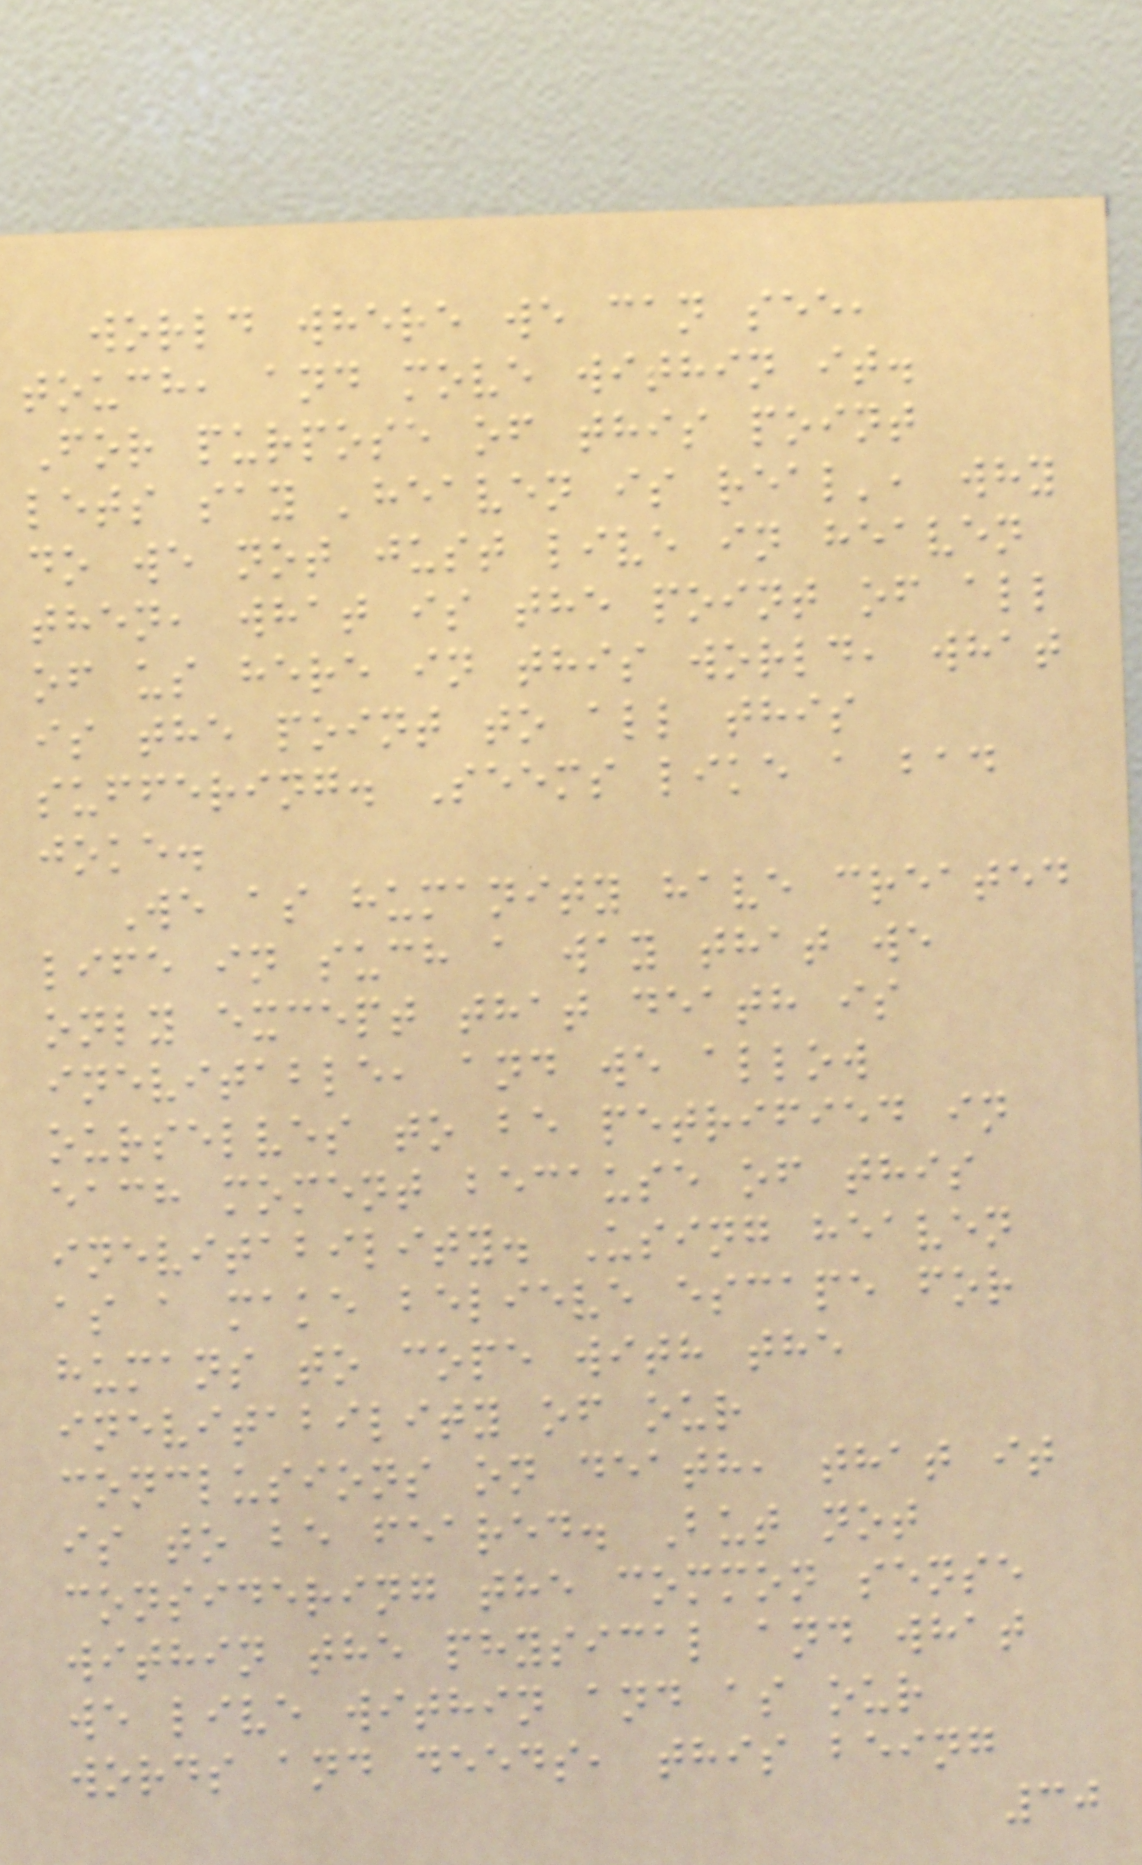world where we can see,
touch, and move within it.
For purpose of this point
lets say 'heaven is real', why
do we not just live in heaven
then, what is the point of all
of us here in this world, what
is the point to all this
suffering. Seems like a bad
joke.
We as humanity have created
life in such a way that we
only except that death is
inevitable, and we allow
ourselves to be petrified in
each moment because of this
inevitability. Using heaven
as a make believe escape for
humans to cope with the
inevitability of our
conclusions on death, that it
is to be feared. But not
considering the common sense
within the physical and what
we live within and as our
words and deeds, this being
30
